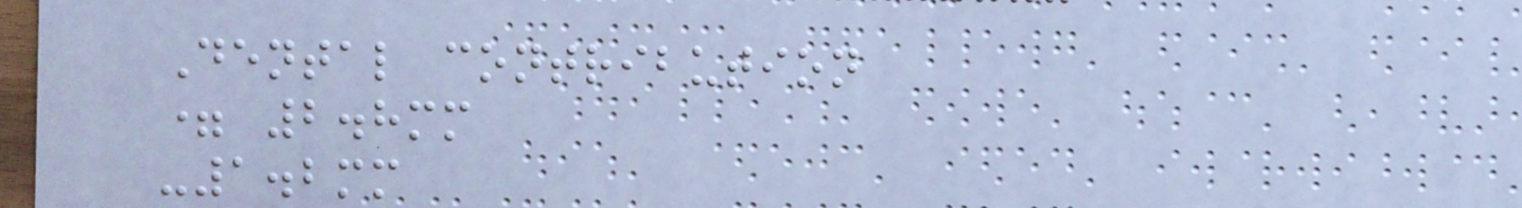Dental contribution
= 2.8mm
-1.2mm
